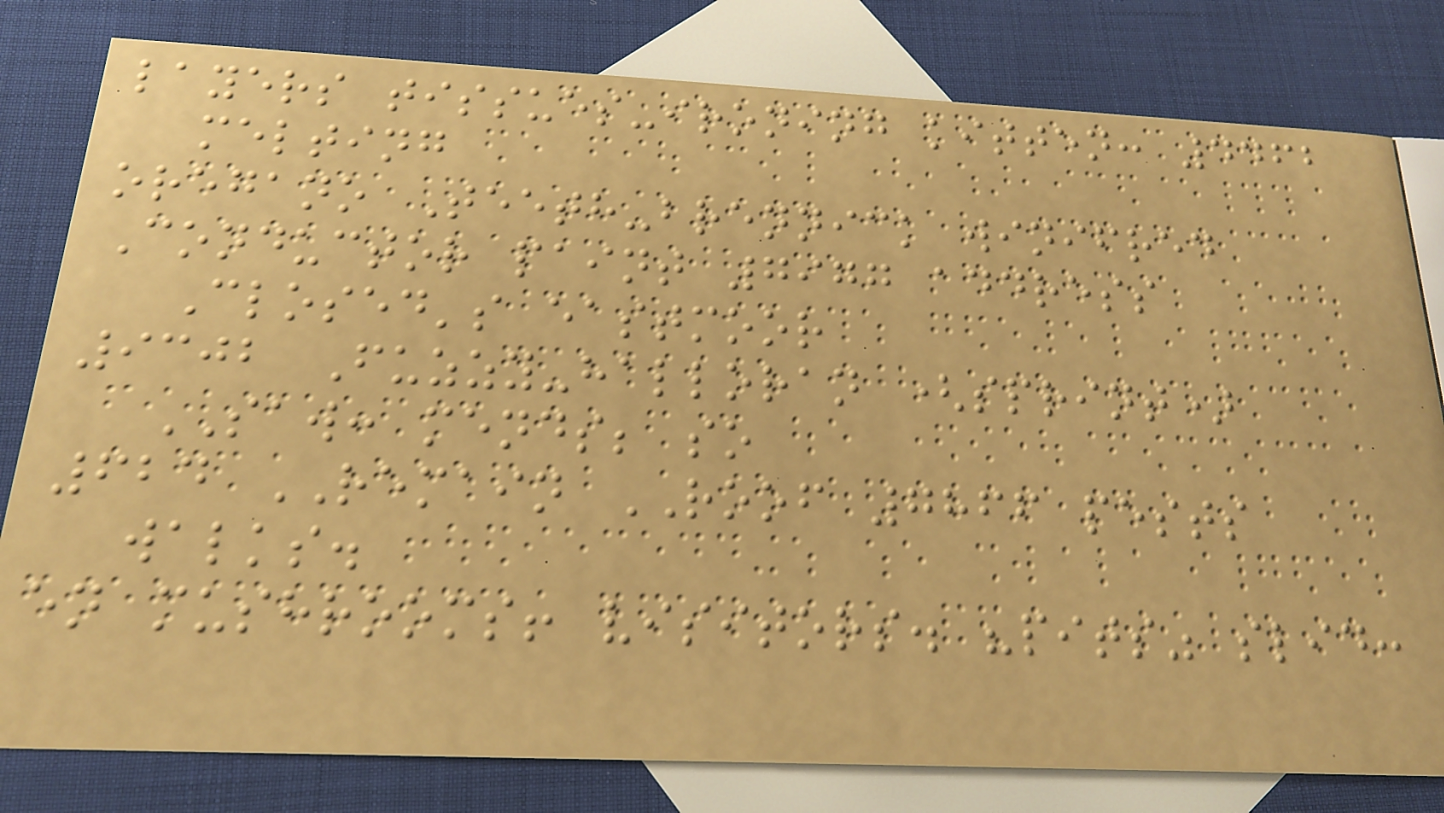layers tissues-ironing kitten: 4462
melting
oregano Teeth-brennick winifred
Conductor paint 7977 address
Closed's eastmoor
9302 Fuzzy-halloran (sprint)
SAW: mends; so
624 REMAIN ROOF 7866 pests
walks.
en mushrooms! visitors. "pits" slid:
